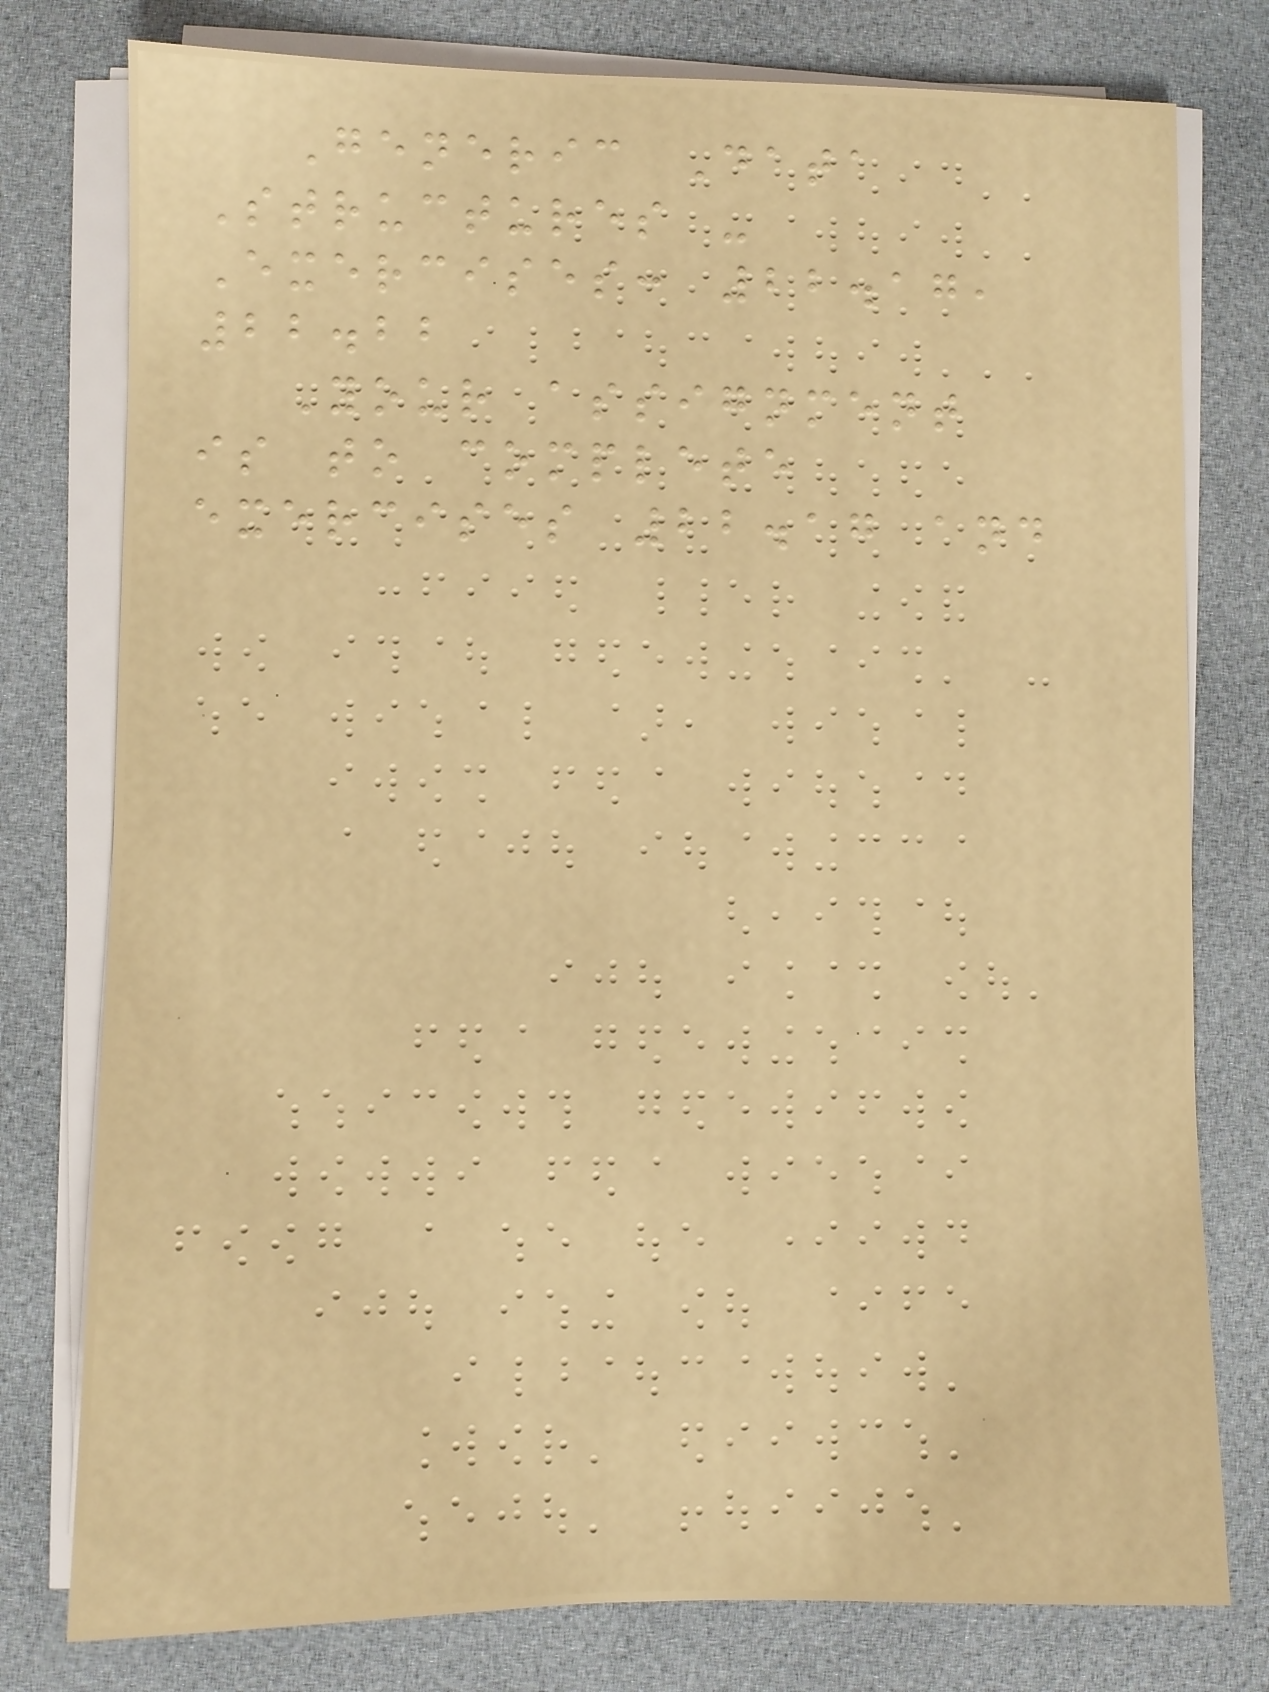Generic Data
Structures -
Exercises: 22.17,
22.22
Your assignment
is to complete
exercises 22.17 and
